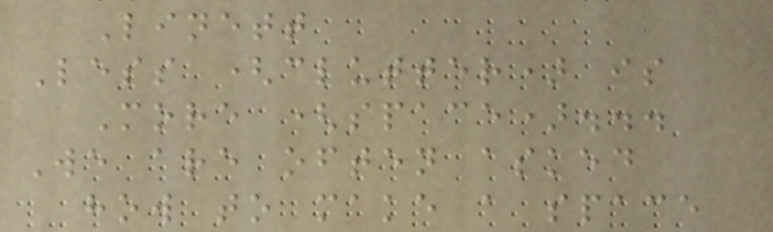Linett
Less (clutter) is
More (space)...
We are often asked
how to make a space
